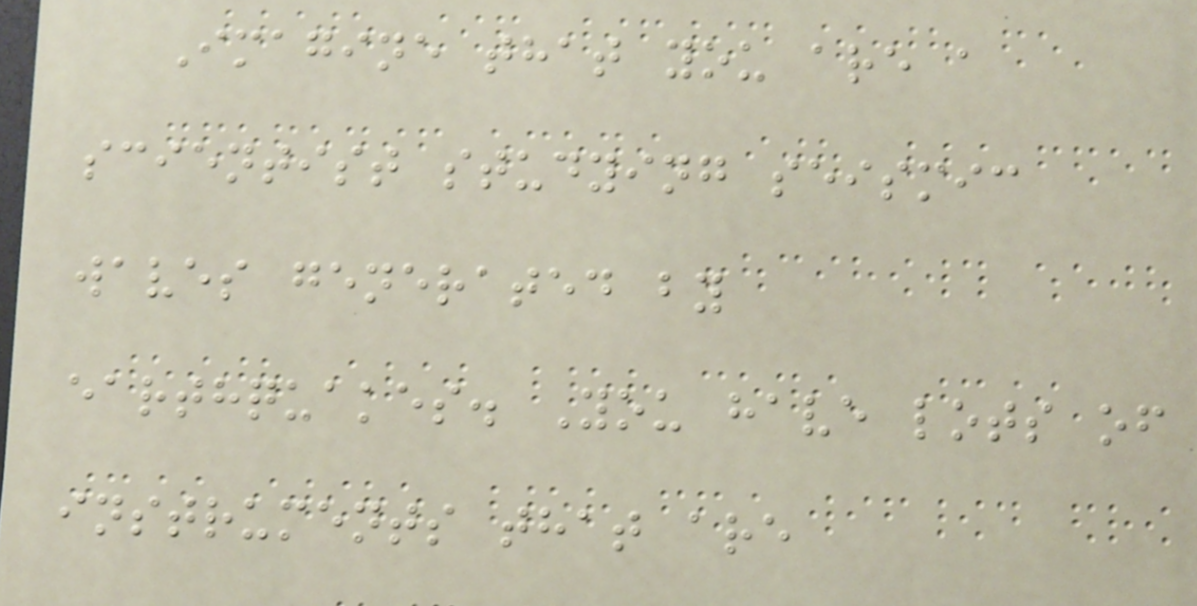Imagine that you are a
scientist studying seismic
waves generated by
earthquakes. You have lots of
instruments that are
